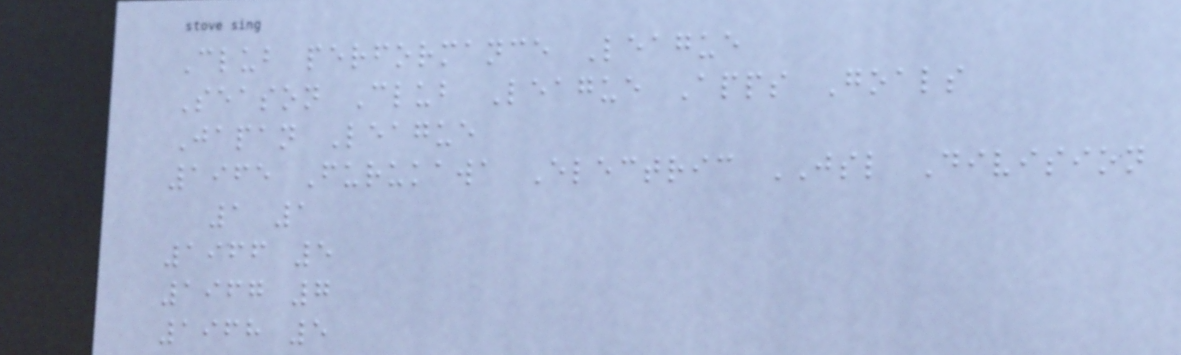Club performance League
Season Club League Apps Goals
Japan League
1965 Furukawa Electric JSL Division
1 1
1966 5
1967 7
1968 5
